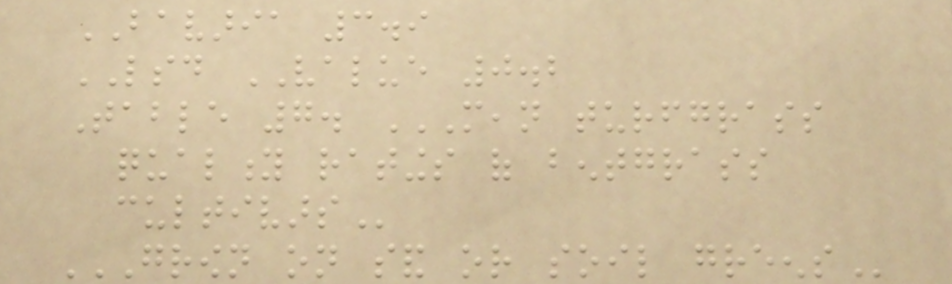BAVARIA 3.9
LSD VALUE 0.2
Table 7. MEAN TURFGRASS
QUALITY RATINGS OF BENTGRASS
CULTIVARS
GROWN ON SAND OR SOIL GREENS
